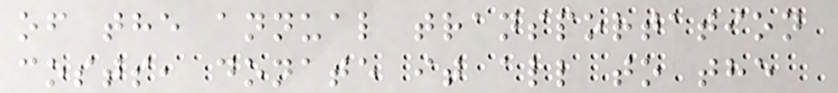of the annual transportation
costs, donate it all to the
